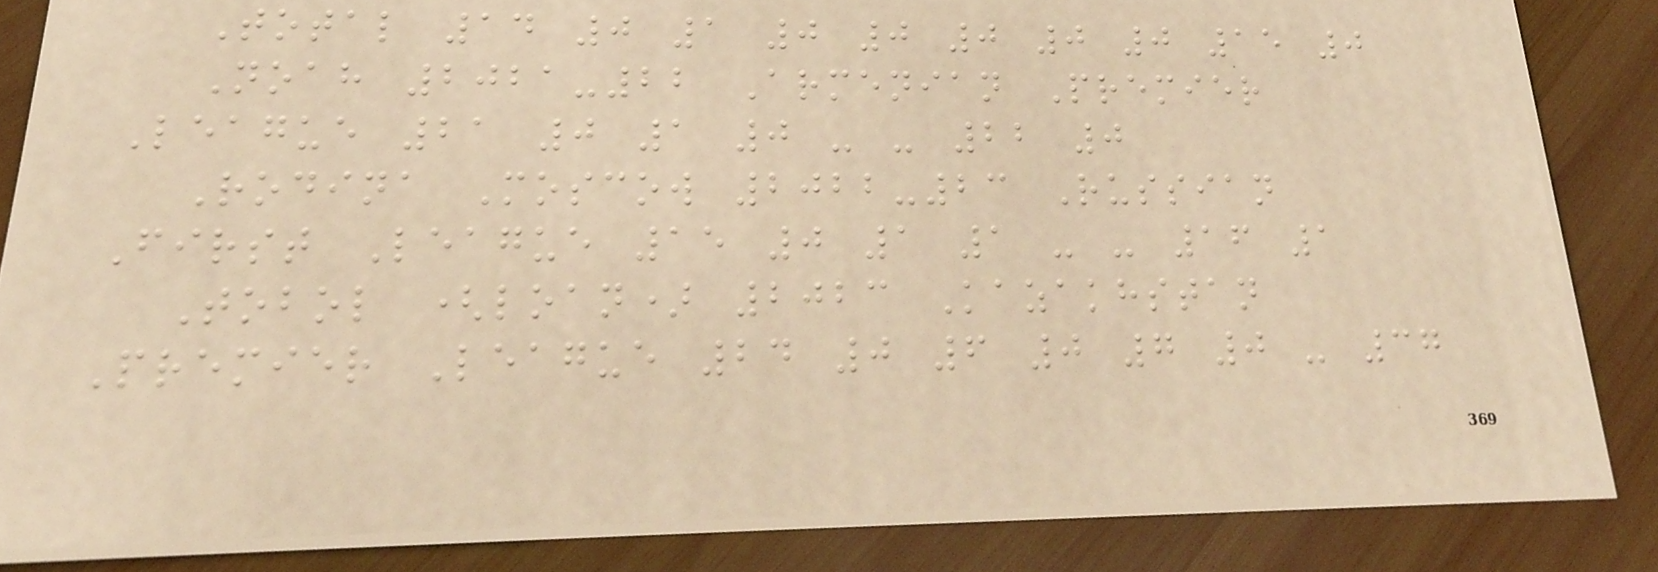Total 14 0 1 0 0 0 0 0 15 0
Noah 2021-22 Armenian Premier
League 21 0 1 0 - - 22 0
Rodina Moscow 2022-23 Russian
First League 15 0 1 1 - - 16 1
Tobol (loan) 2023 Kazakhstan
Premier League 24 0 6 0 7 0 - 37
